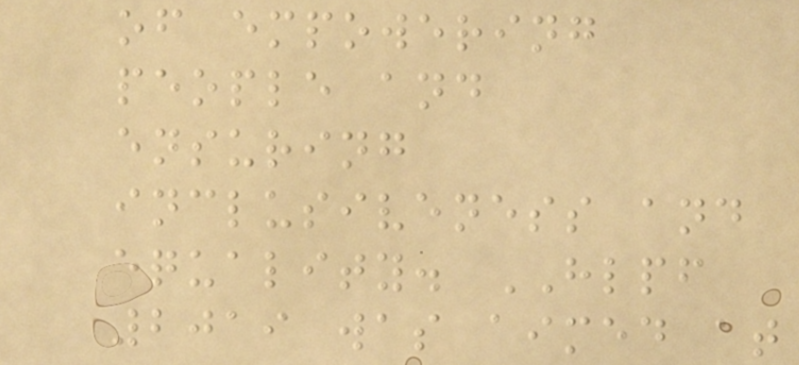of empowering
people and
ensuring
inclusiveness and
equality. HLPF
2019 was aimed at
